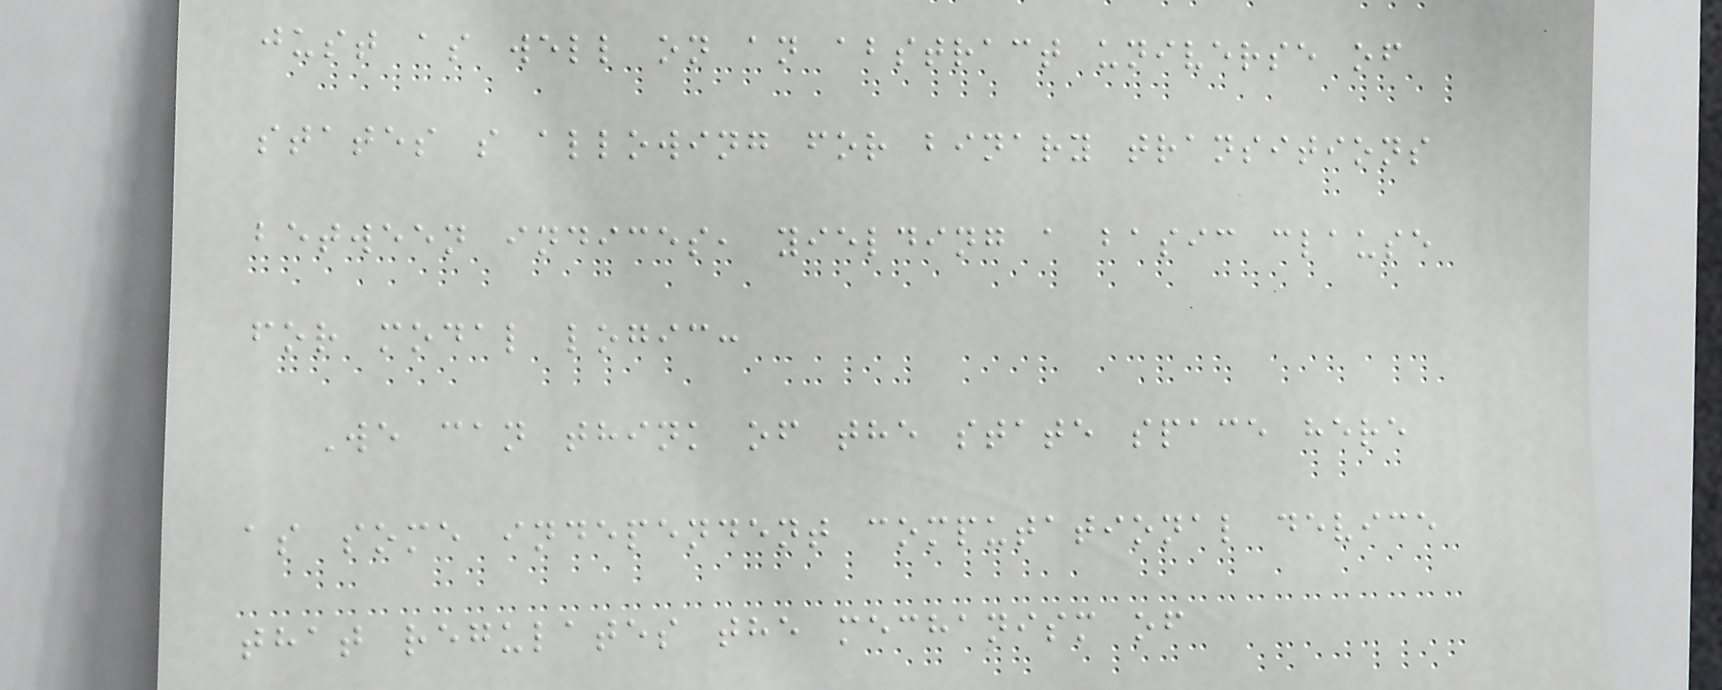just as well on an abstract universe of
states s allowing for binary transitions
between indices, yielding a basic clause
for modal logic:
We can think of the state space here
as some independent computational device
that regulates the mechanism of
